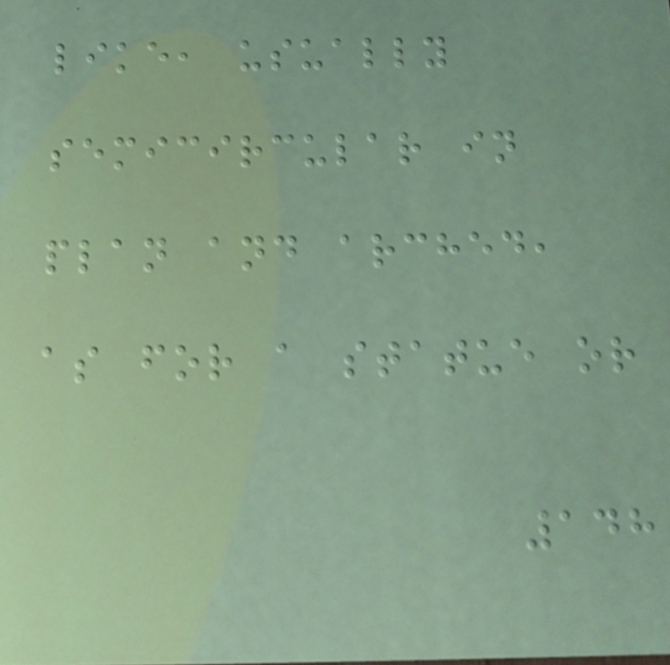like, usually
semicircular in
plan and arched,
as for a statue or
148
